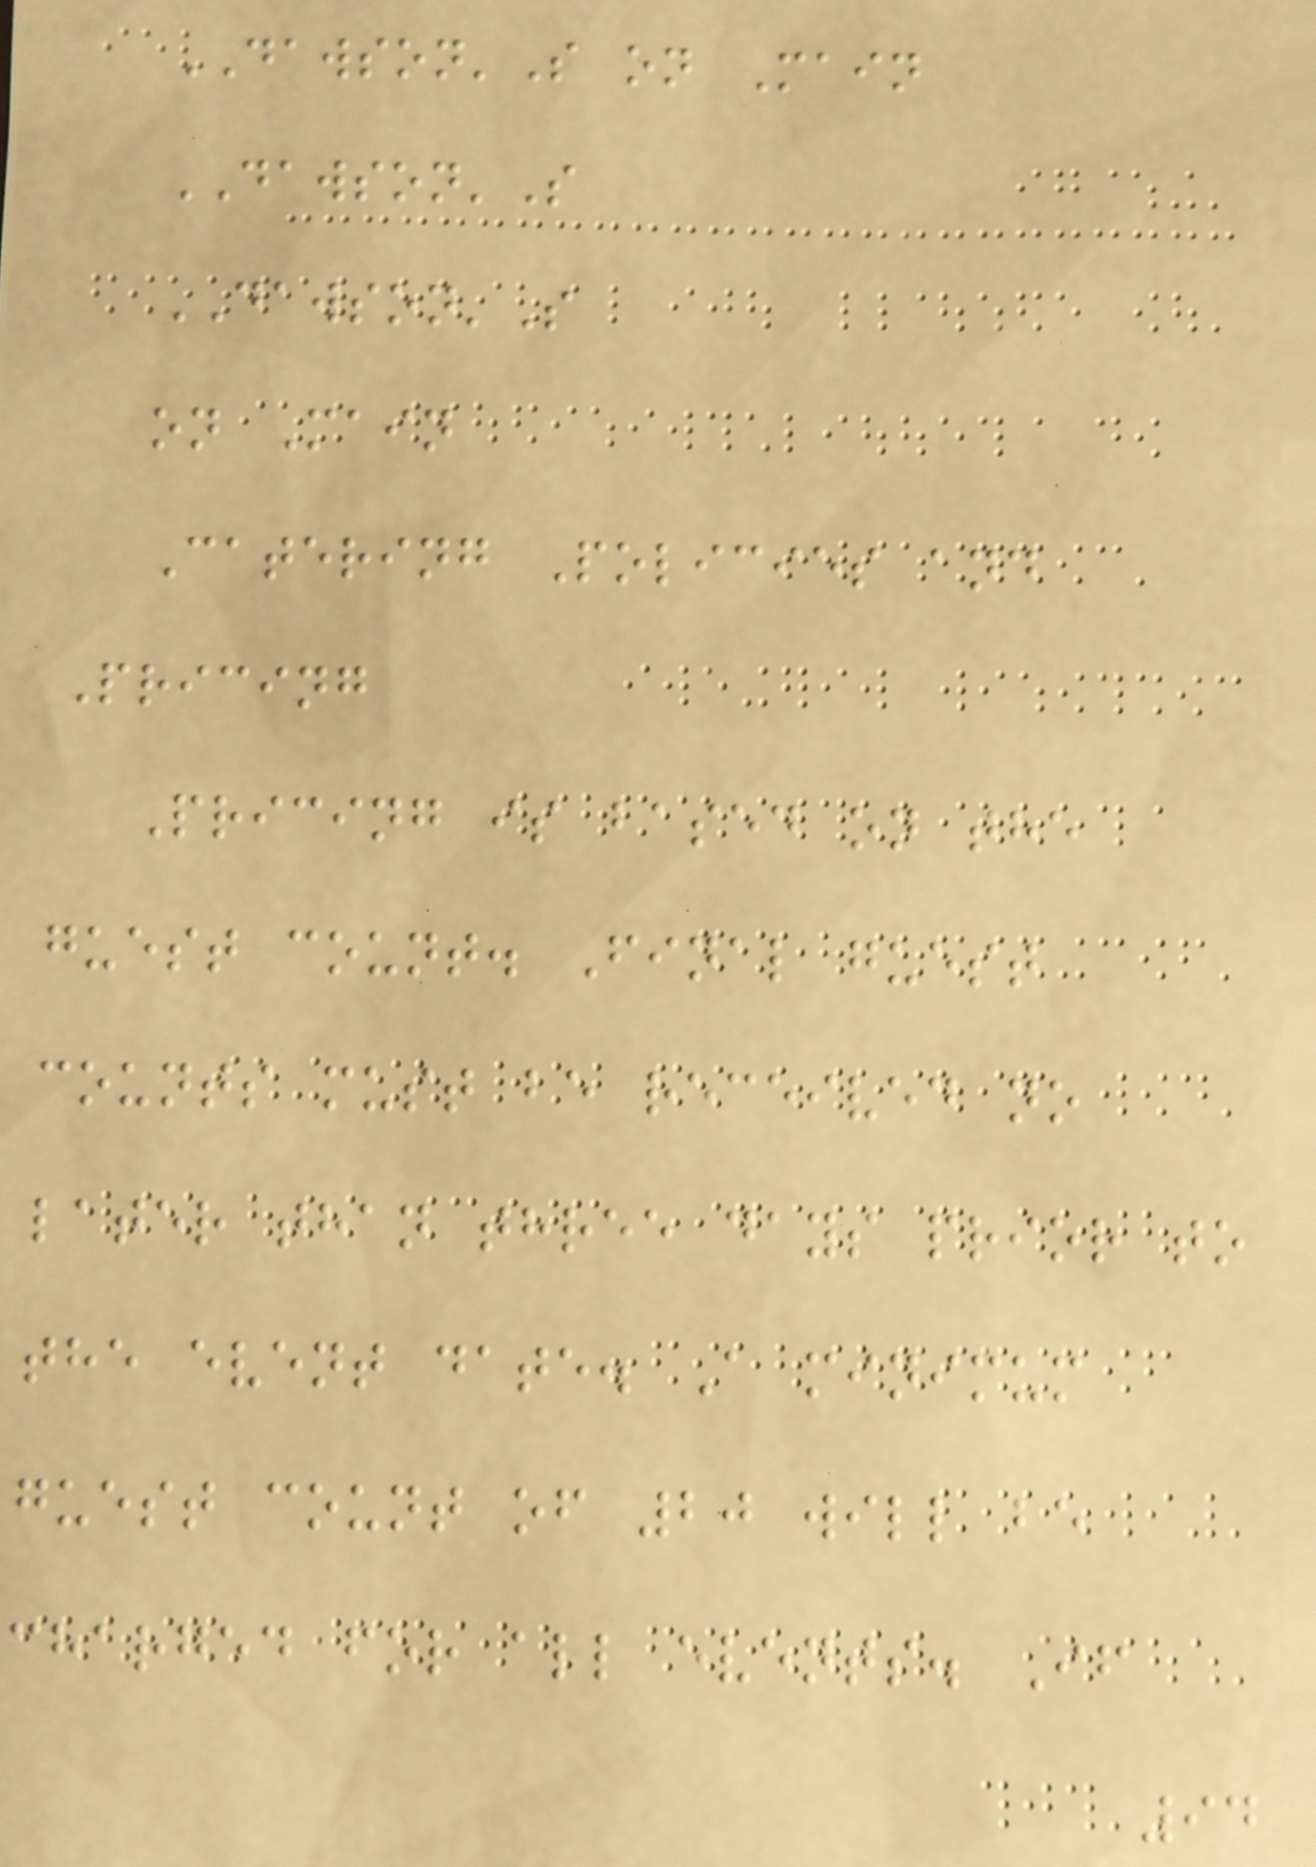DAWSON'S on Main
DAWSON'S
DAWSON'S
on Main
Catering Policies and
Pricing
Pricing is based on the
guest count. Final guest
counts must be received no
later than three days prior to
the event date. A minimum
guest count of 20 will be
charged for all events. If
94
